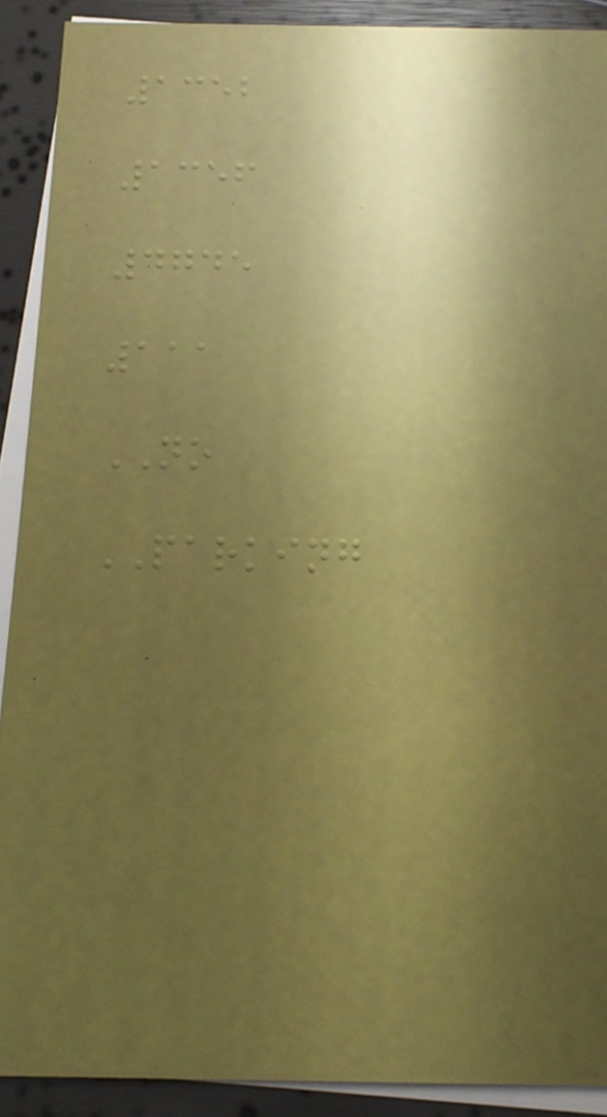1352
1356
4745
111
NO
PARKING
